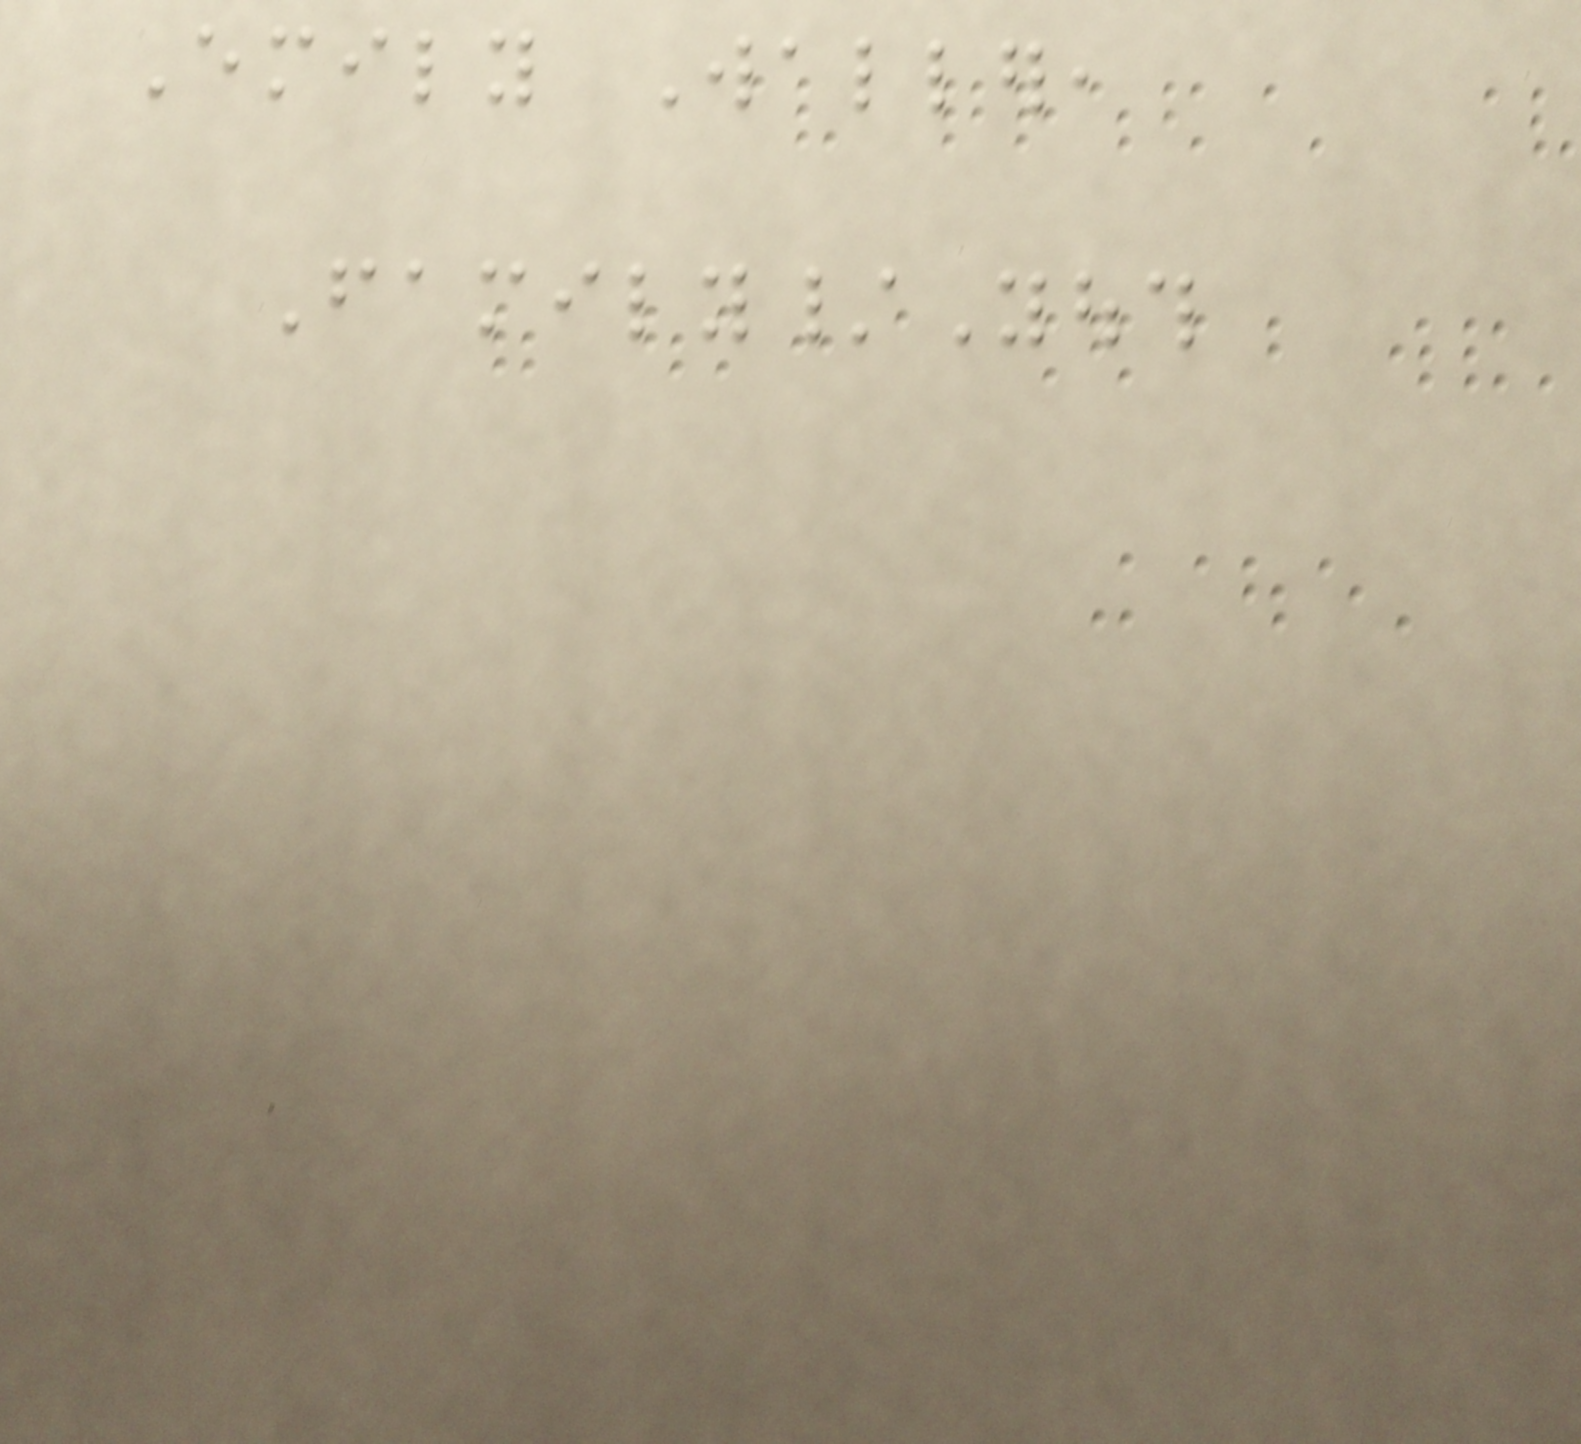Emily Waller,
Family/Youth
